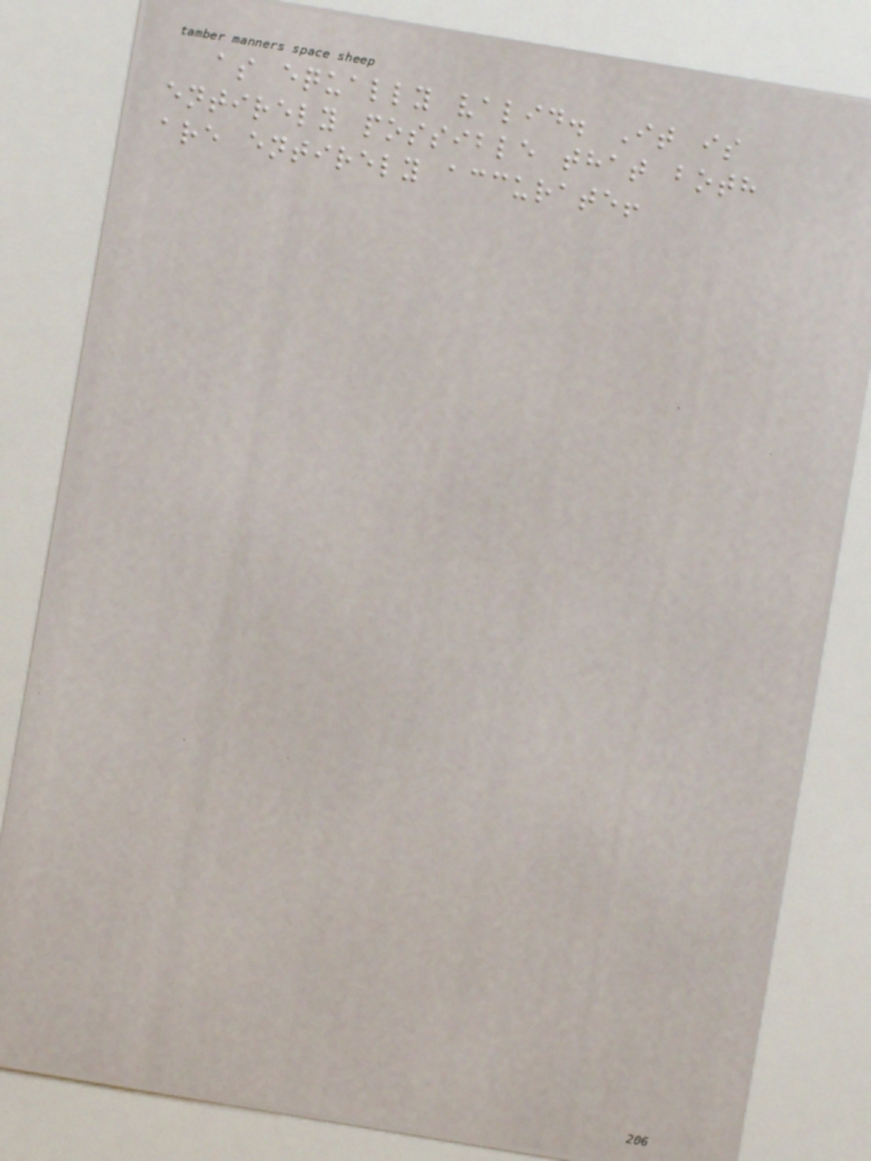as equally valid. It is
entirely possible that both
are entirely accurate!
